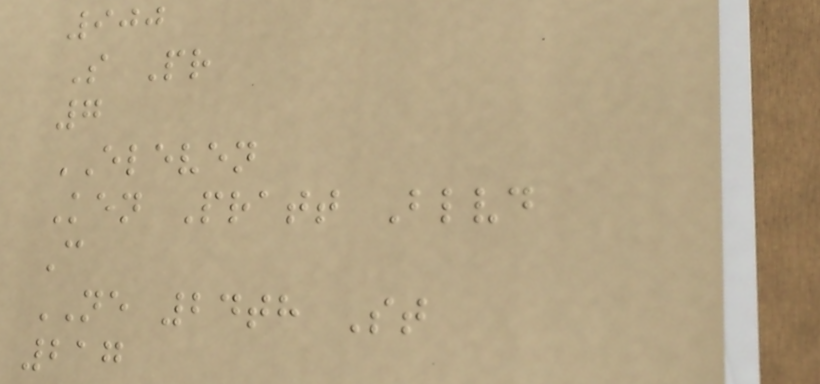900
S Pr
7
ELEVEN
Ken Pratt Blvd
C
NE 24th St
217
